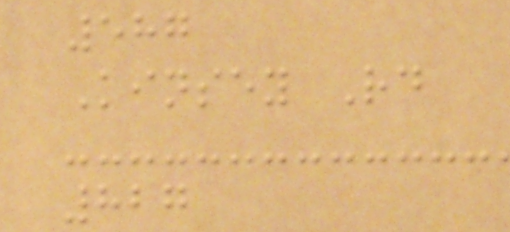587
Kinsey Rd
827
